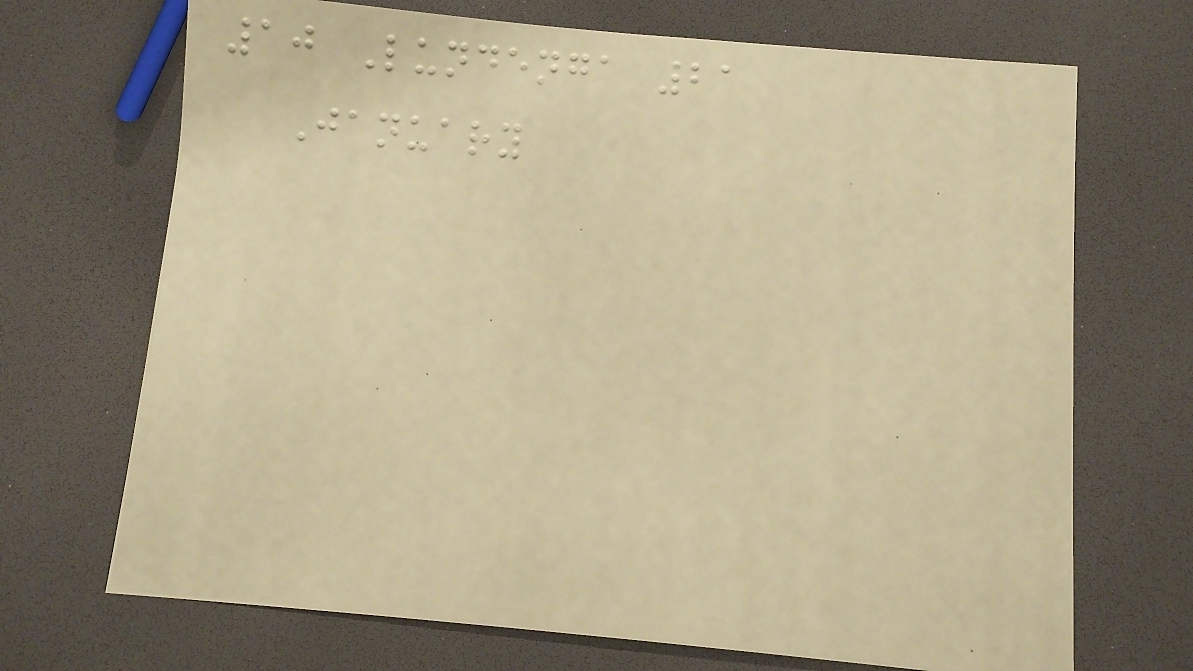10 Lundenga 21
January
